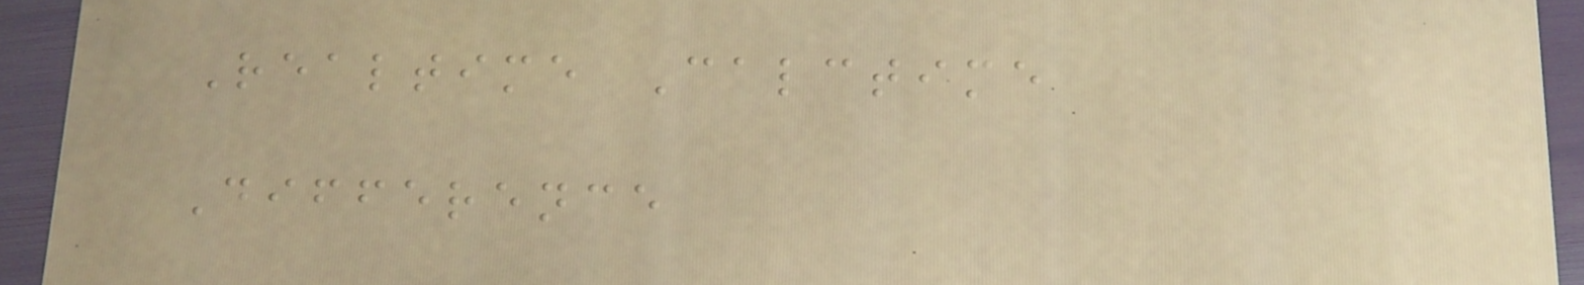Realtime Calctime
Difference
